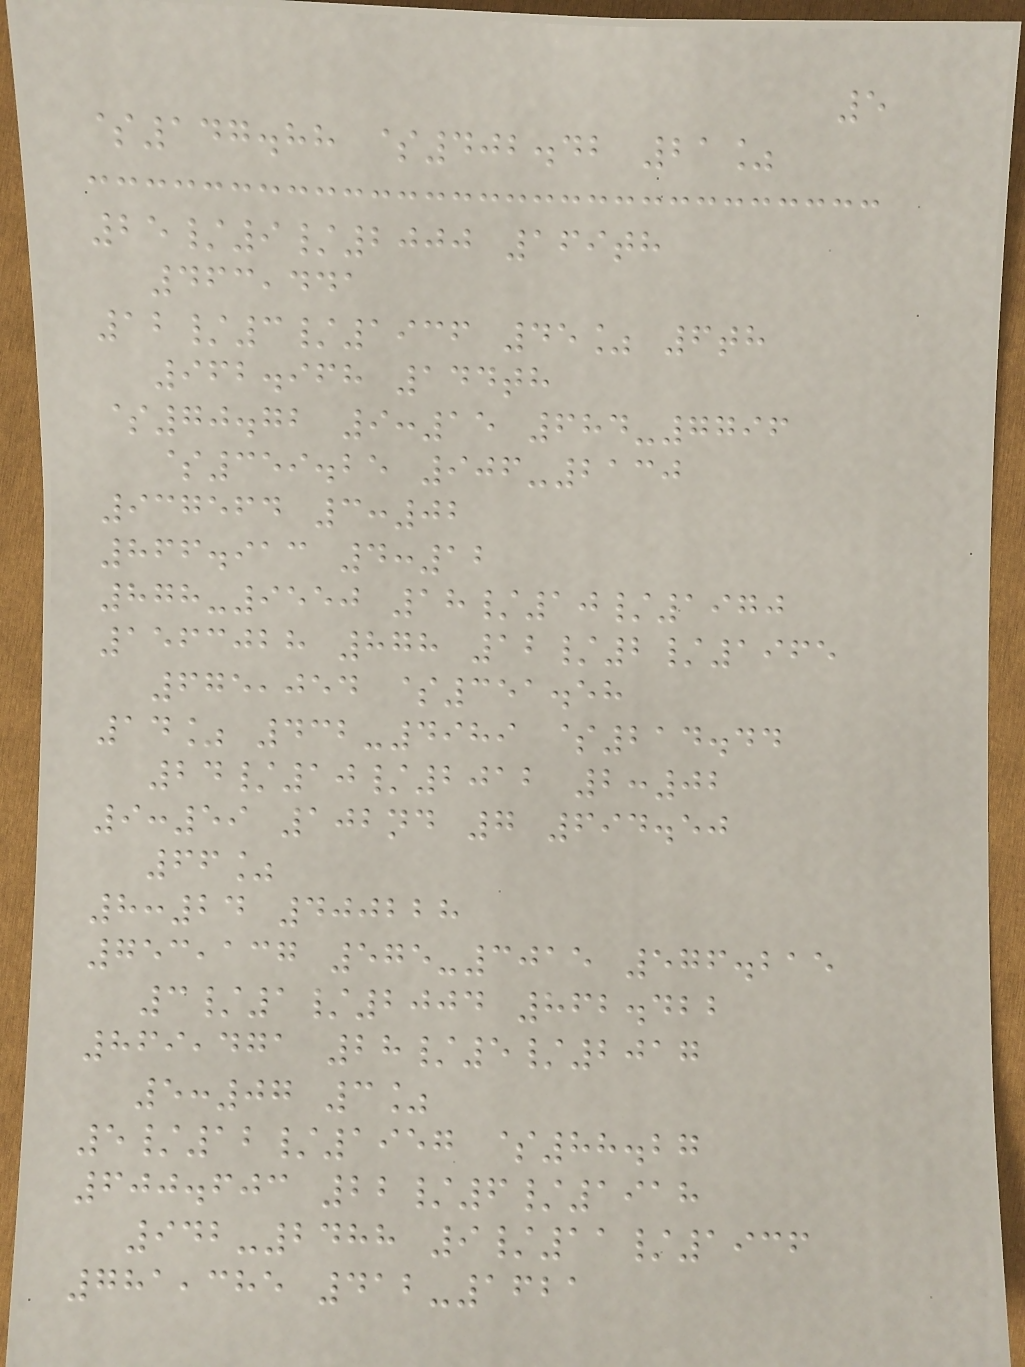5
$147.88 $402.42 21%
25/9/2000 169th
463,441
12/3/1936 45% 6th
962.968 144th
$70.72 9:15 684-7796
$359.25 906-2130
937564 3:02
866.913 4:12
878-9550 18/10/1970
1563028 878 12/2/1965
675,054 $351.58
14% 432-4989 $214.44
24/10/2012 2:02
9:59 102nd 7 694.50
66%
8:24 400228
753,137 575-3015 576.215
3/1/2004 862.422
869,471 28/5/2017
5:07 3%
5/12/1957 $88.27
600.603 22/6/1918
942-2488 9/11/1936
781,385 412-1621
